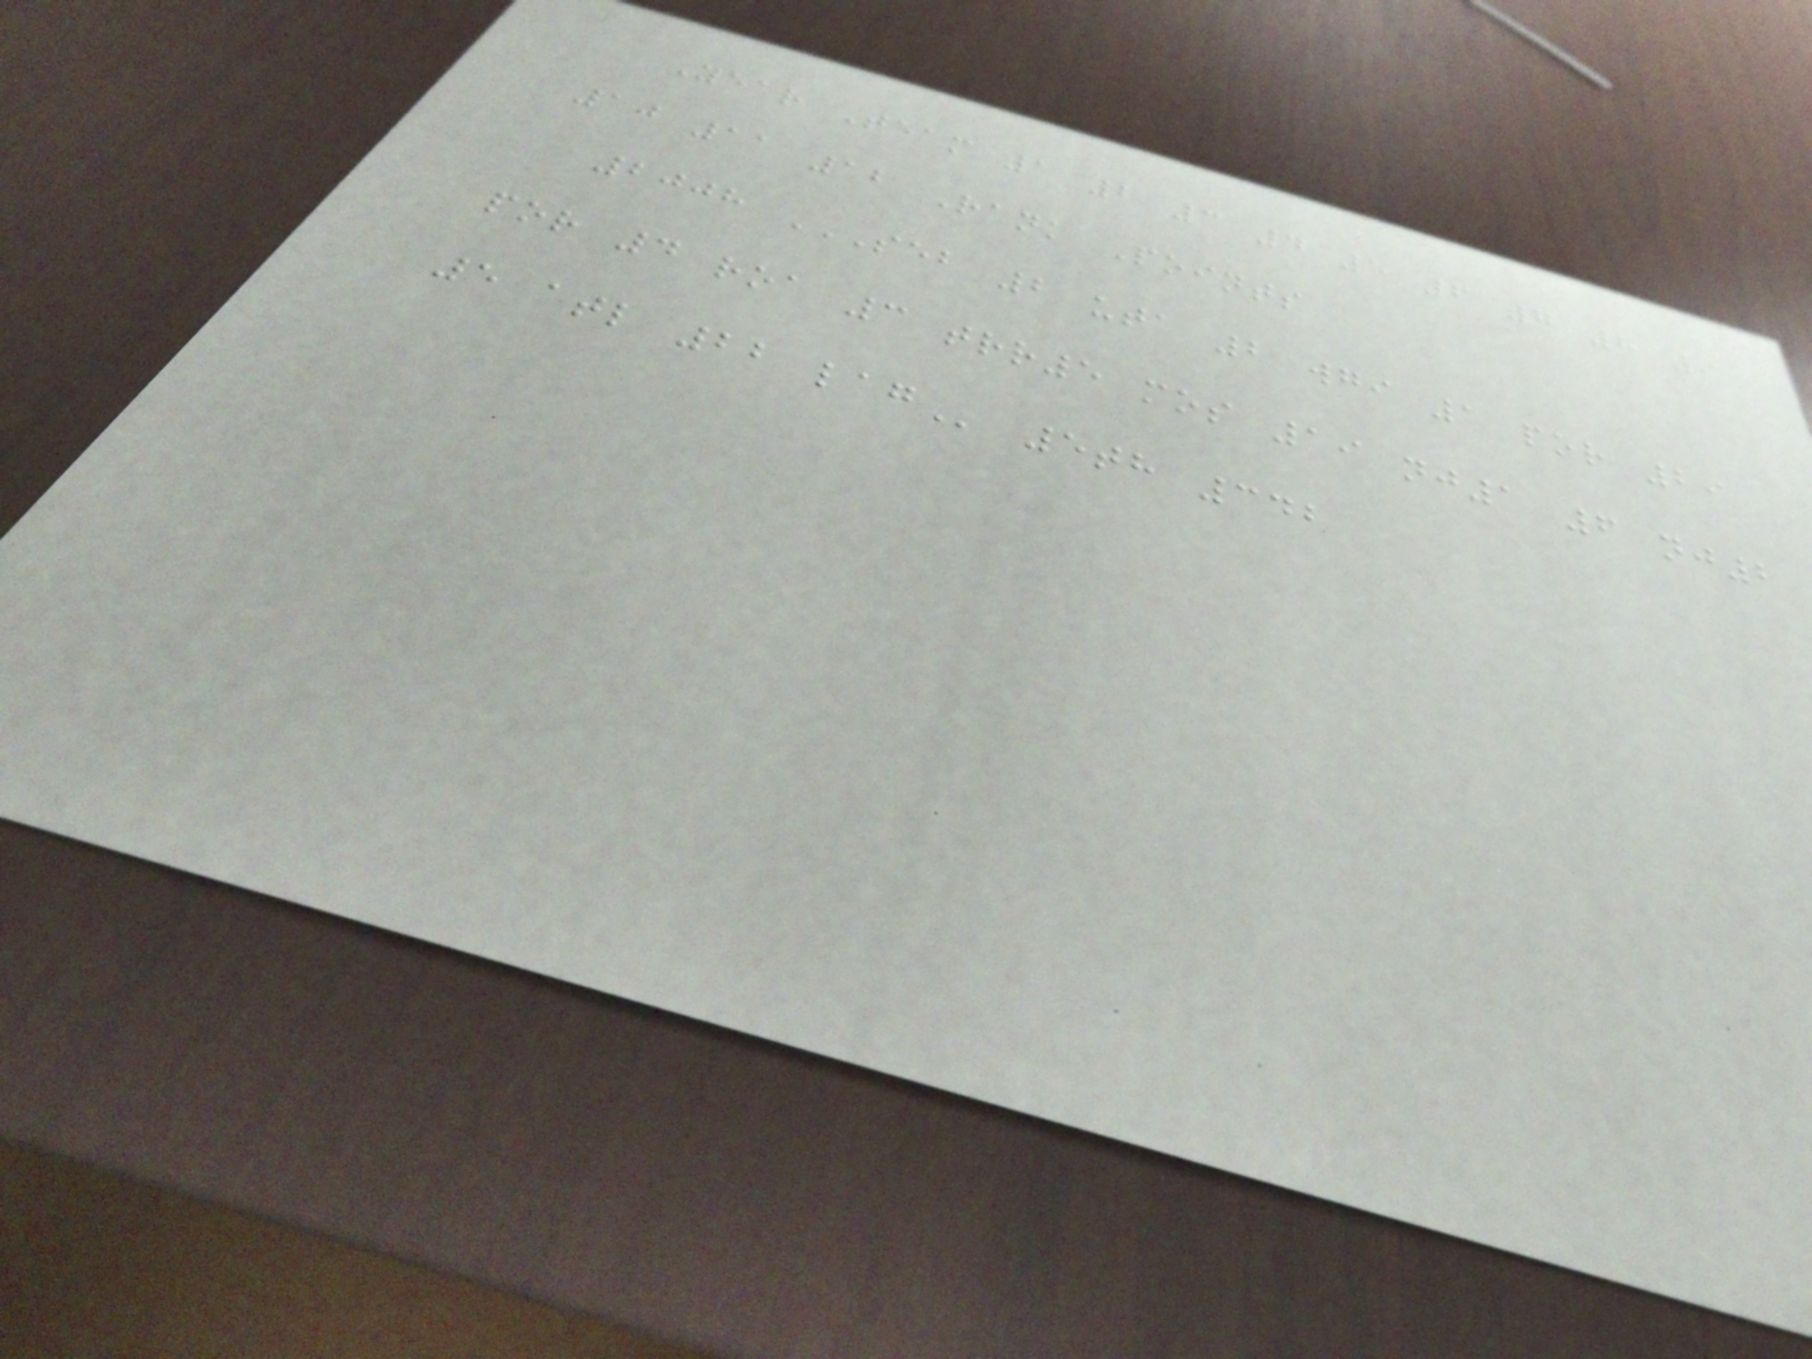Year Team 1 2 3 4 5 6 7 8 9
10 11 12 Rank Points
2008 SEB 2 UTA 2 WGI 1 POR 29
POR 4 ROA 3 TRR5 MOS 19 NJ1 6 NJ2
5 ATL 22 LAG 5th 342
